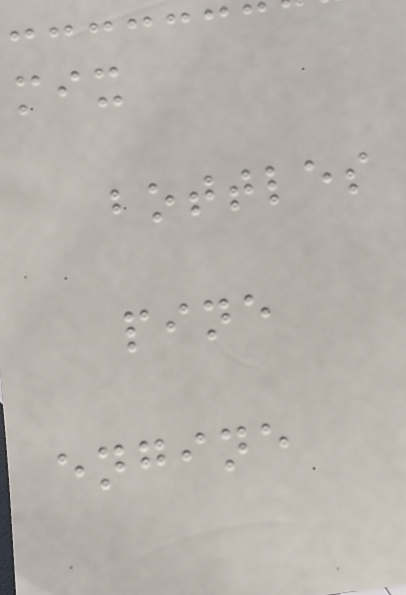mix
bottles
pine
engine
